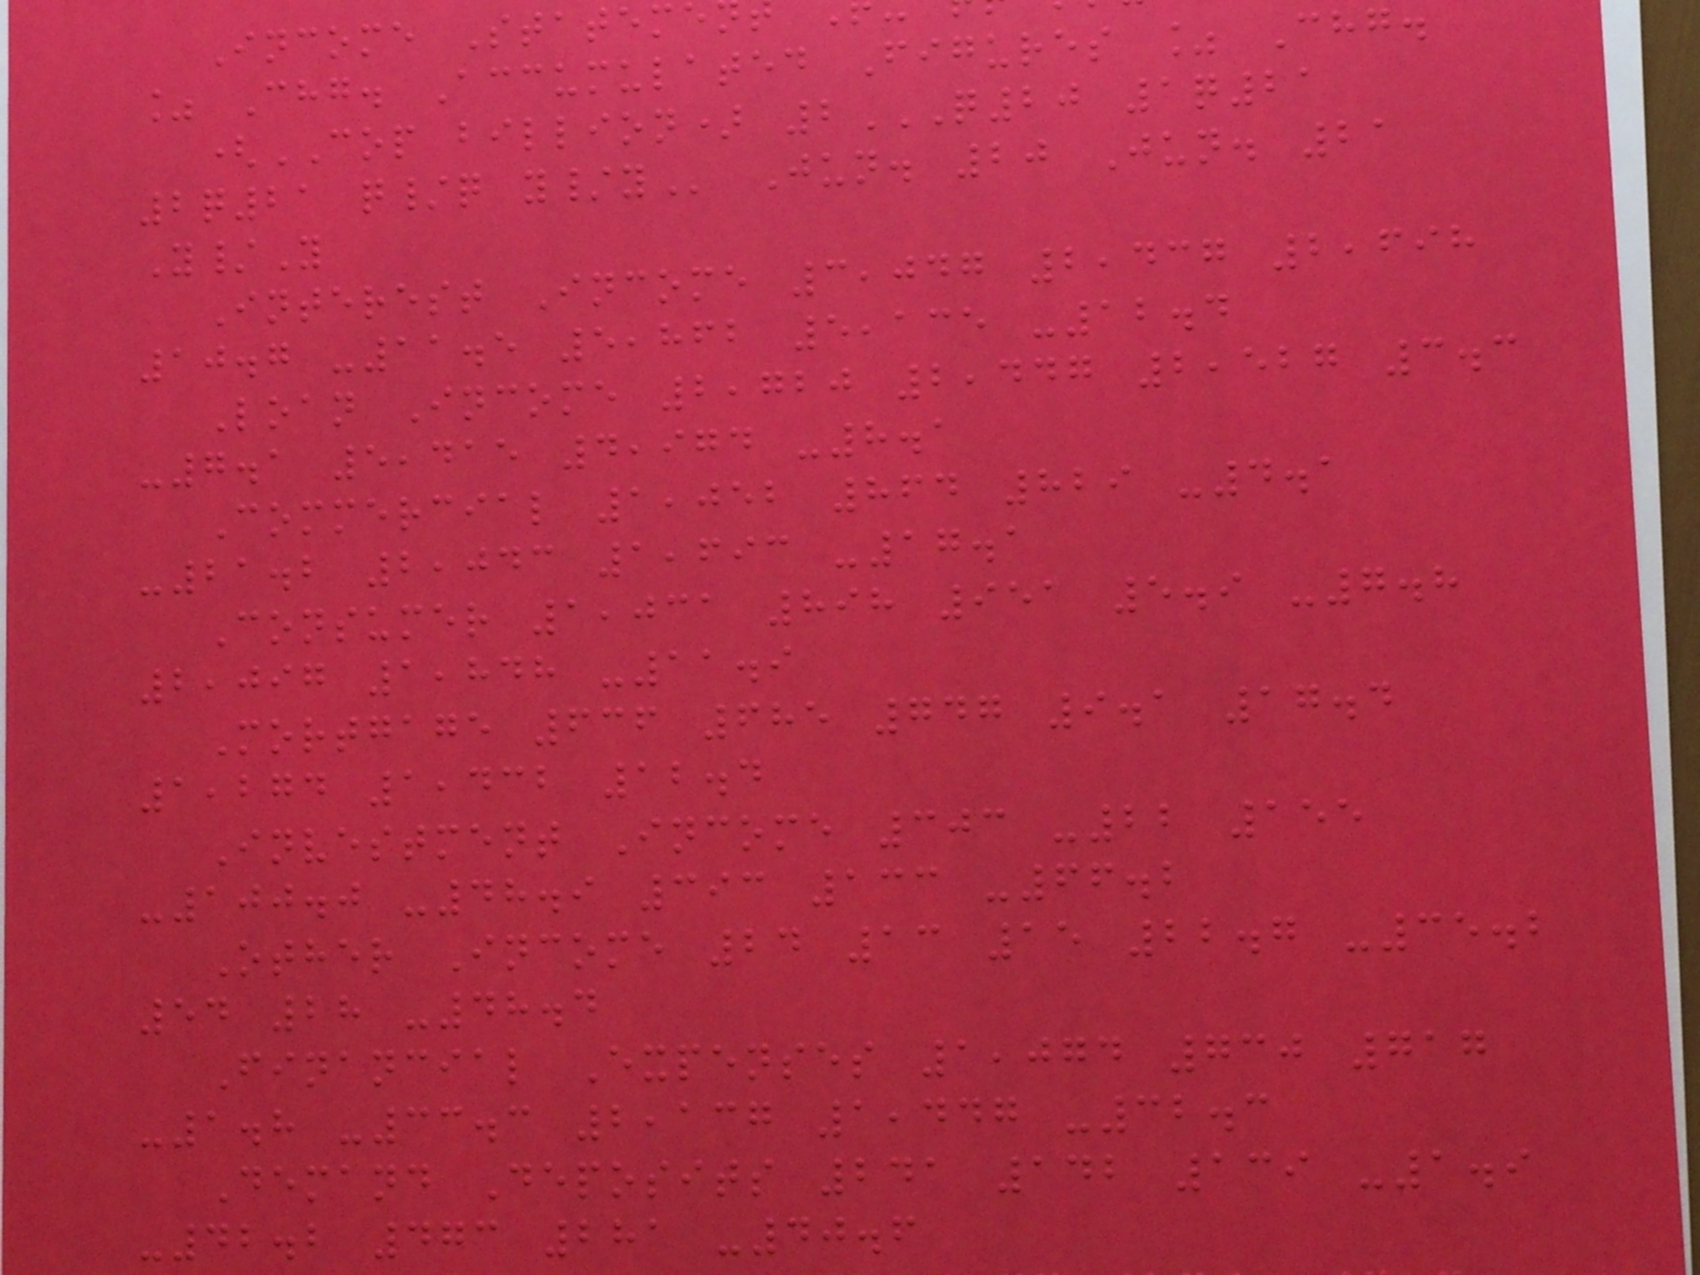Income Stateme
% Chg. Accumulated Figures % Chg.
(COP billion) 2Q20 1Q21
2q21 q/q
Y/Y
Interest Income 3,047 2,437 2,698
10.7 -11.5 5,862 5,135 -12.4
Loan Income 2,720 2,447 2,527 3.3
-7.1 5,415 4,974 -8.1
Commercial 1,052 864 829 -4.1
-21.2 2,043 1,693 -17.1
Consumer 1,031 898 951 5.9 -7.8
2,097 1,848 -11.9
Mortgage 636 685 747 9.1 17.4
1,274 1,432 12.4
Investment Income 303 -22 155
-100.0 -48.9 393 133 -66.2
Other Income 24 13 15 22.7 -35.2
54 28 -48.4
Financial Expenses 1,074 730 717
-1.8 -33.3 2,137 1,447 -32.3
Demand Deposits 241 142 139 -1.9
-42.2 473 281 -40.6
